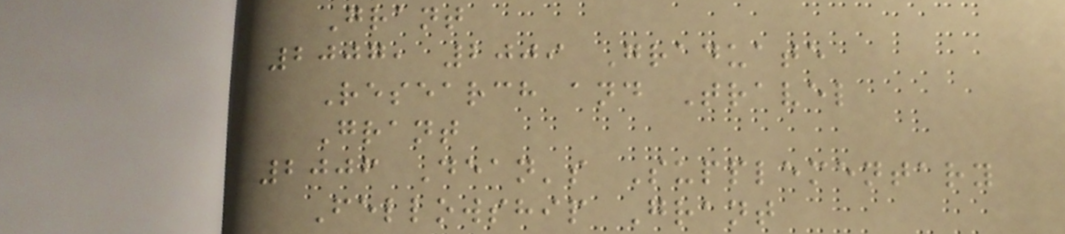Grant
2007, 2009 Graduate
Research and Travel
Grant
2006 Dean's Supplementary
Fellowship Grant
